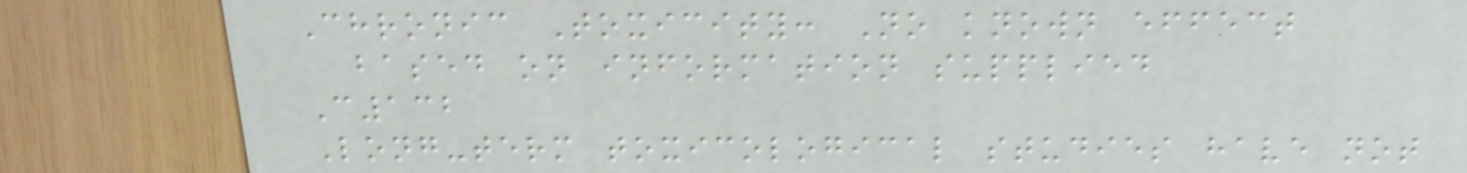Chronic Toxicity: No known effect
based on information supplied
C132
Long-term toxicological studies have not
